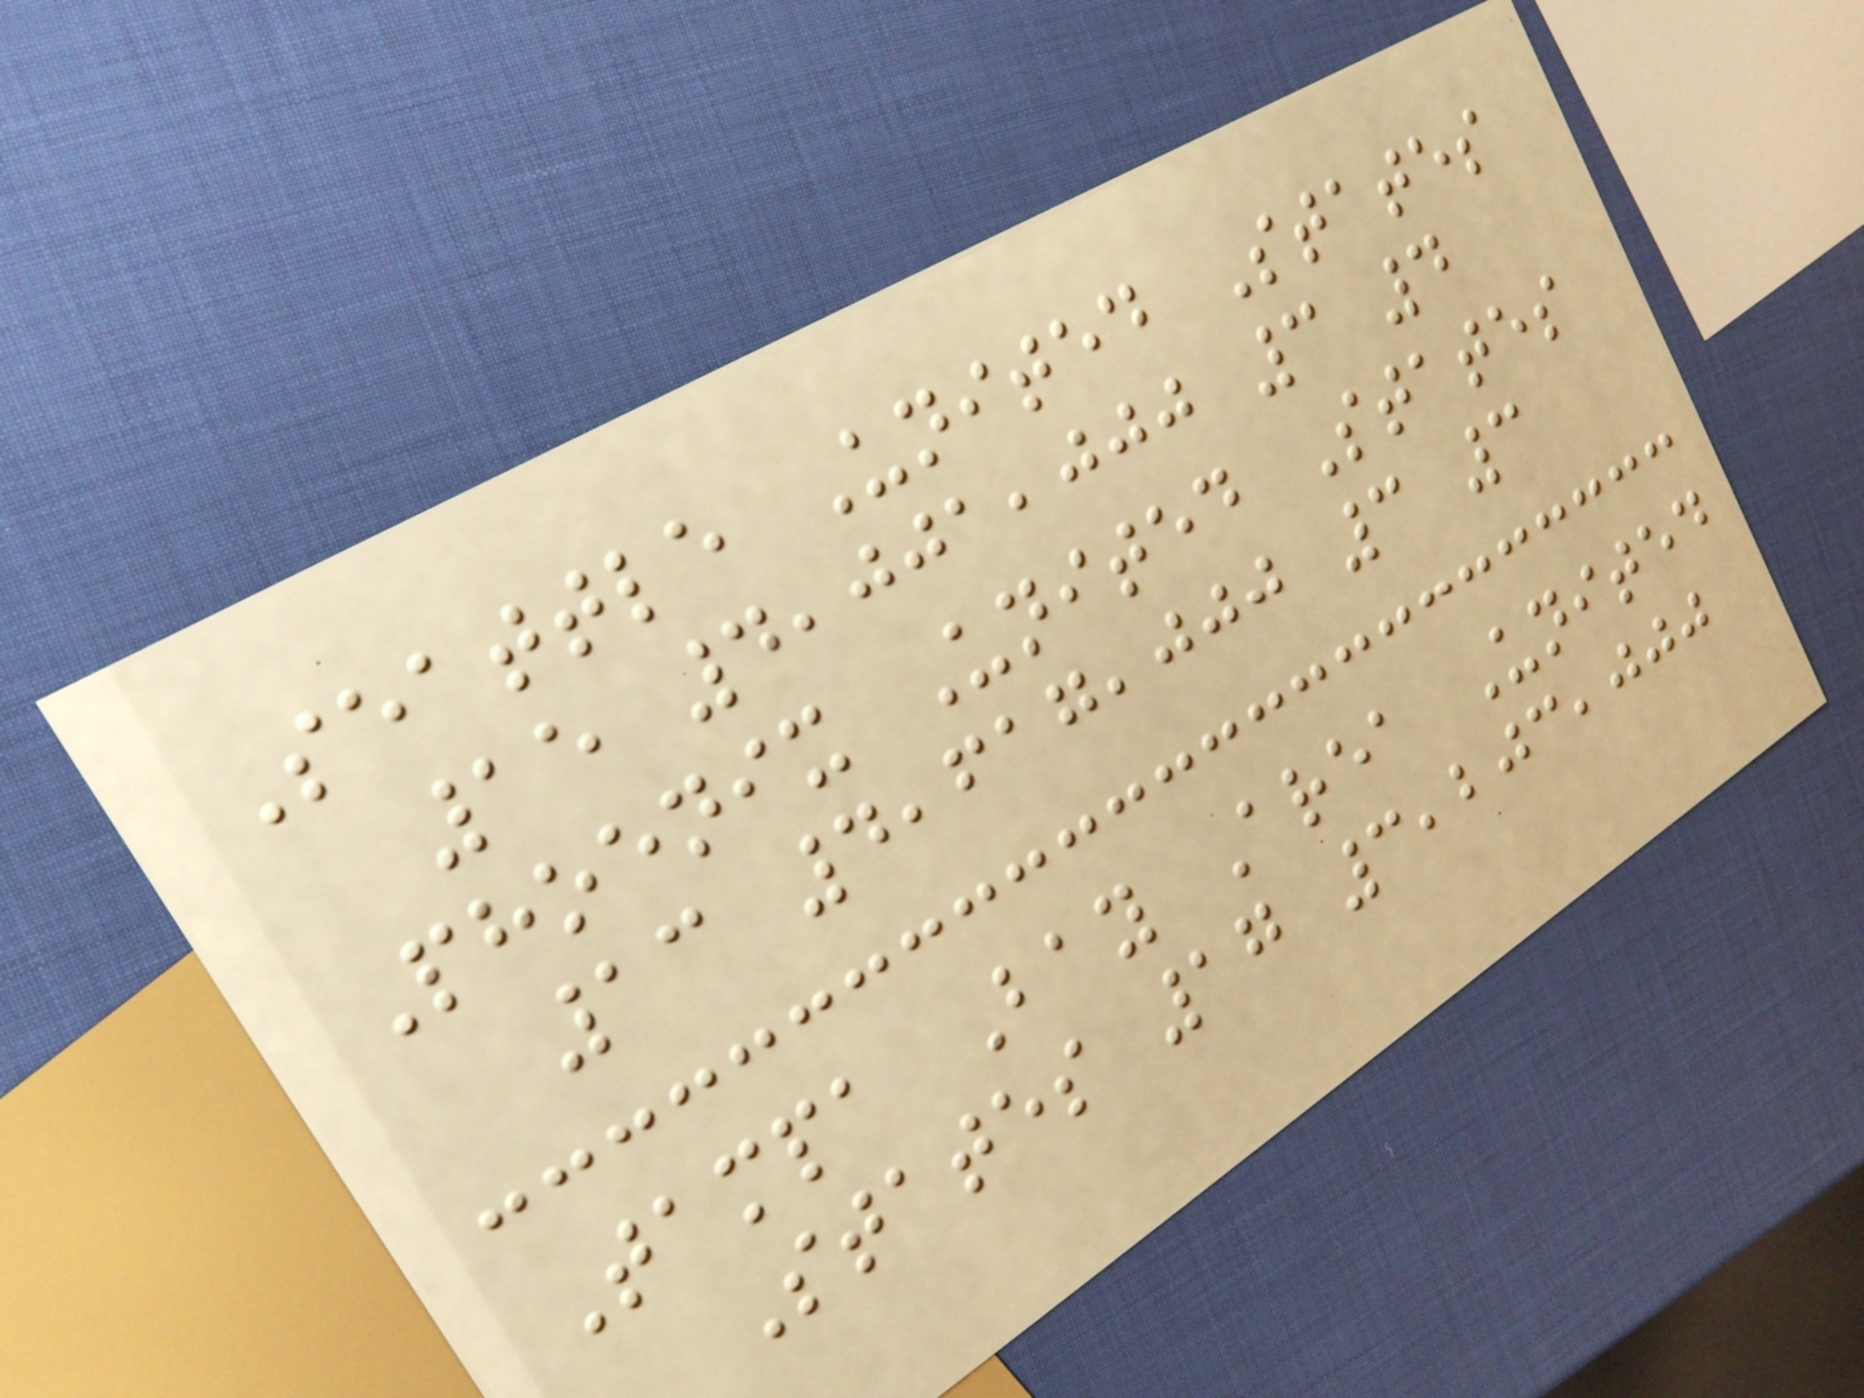Seattle United States
15 4,001,000 3 4
Phoenix United States
13 4,617,000 3 3
Tampa Bay Area United
States 17 3,203,000
